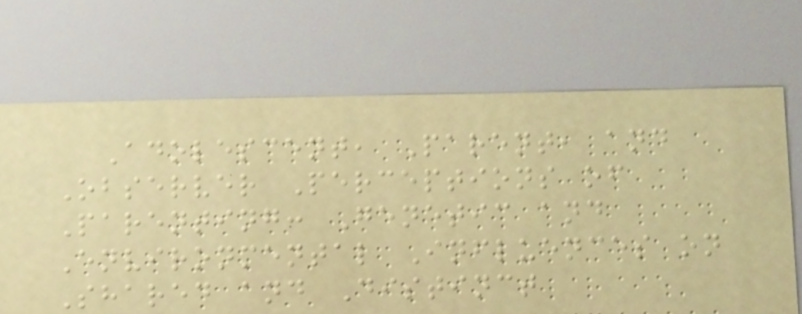Adolescent, Parent, and
Observer Perceptions of
Parenting: Genetic and
Environmental Influences on
Shared and Distinct
